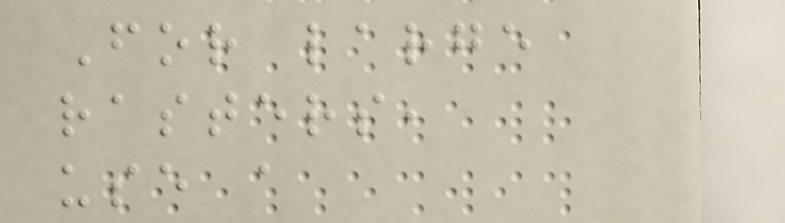For large
rasters,
use a
